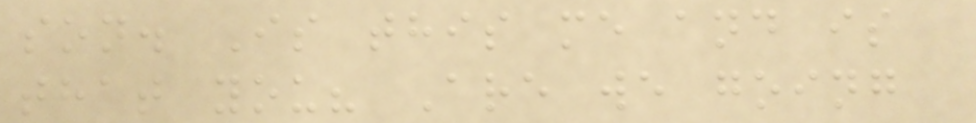son. Is this me and is
that you? Are we going
